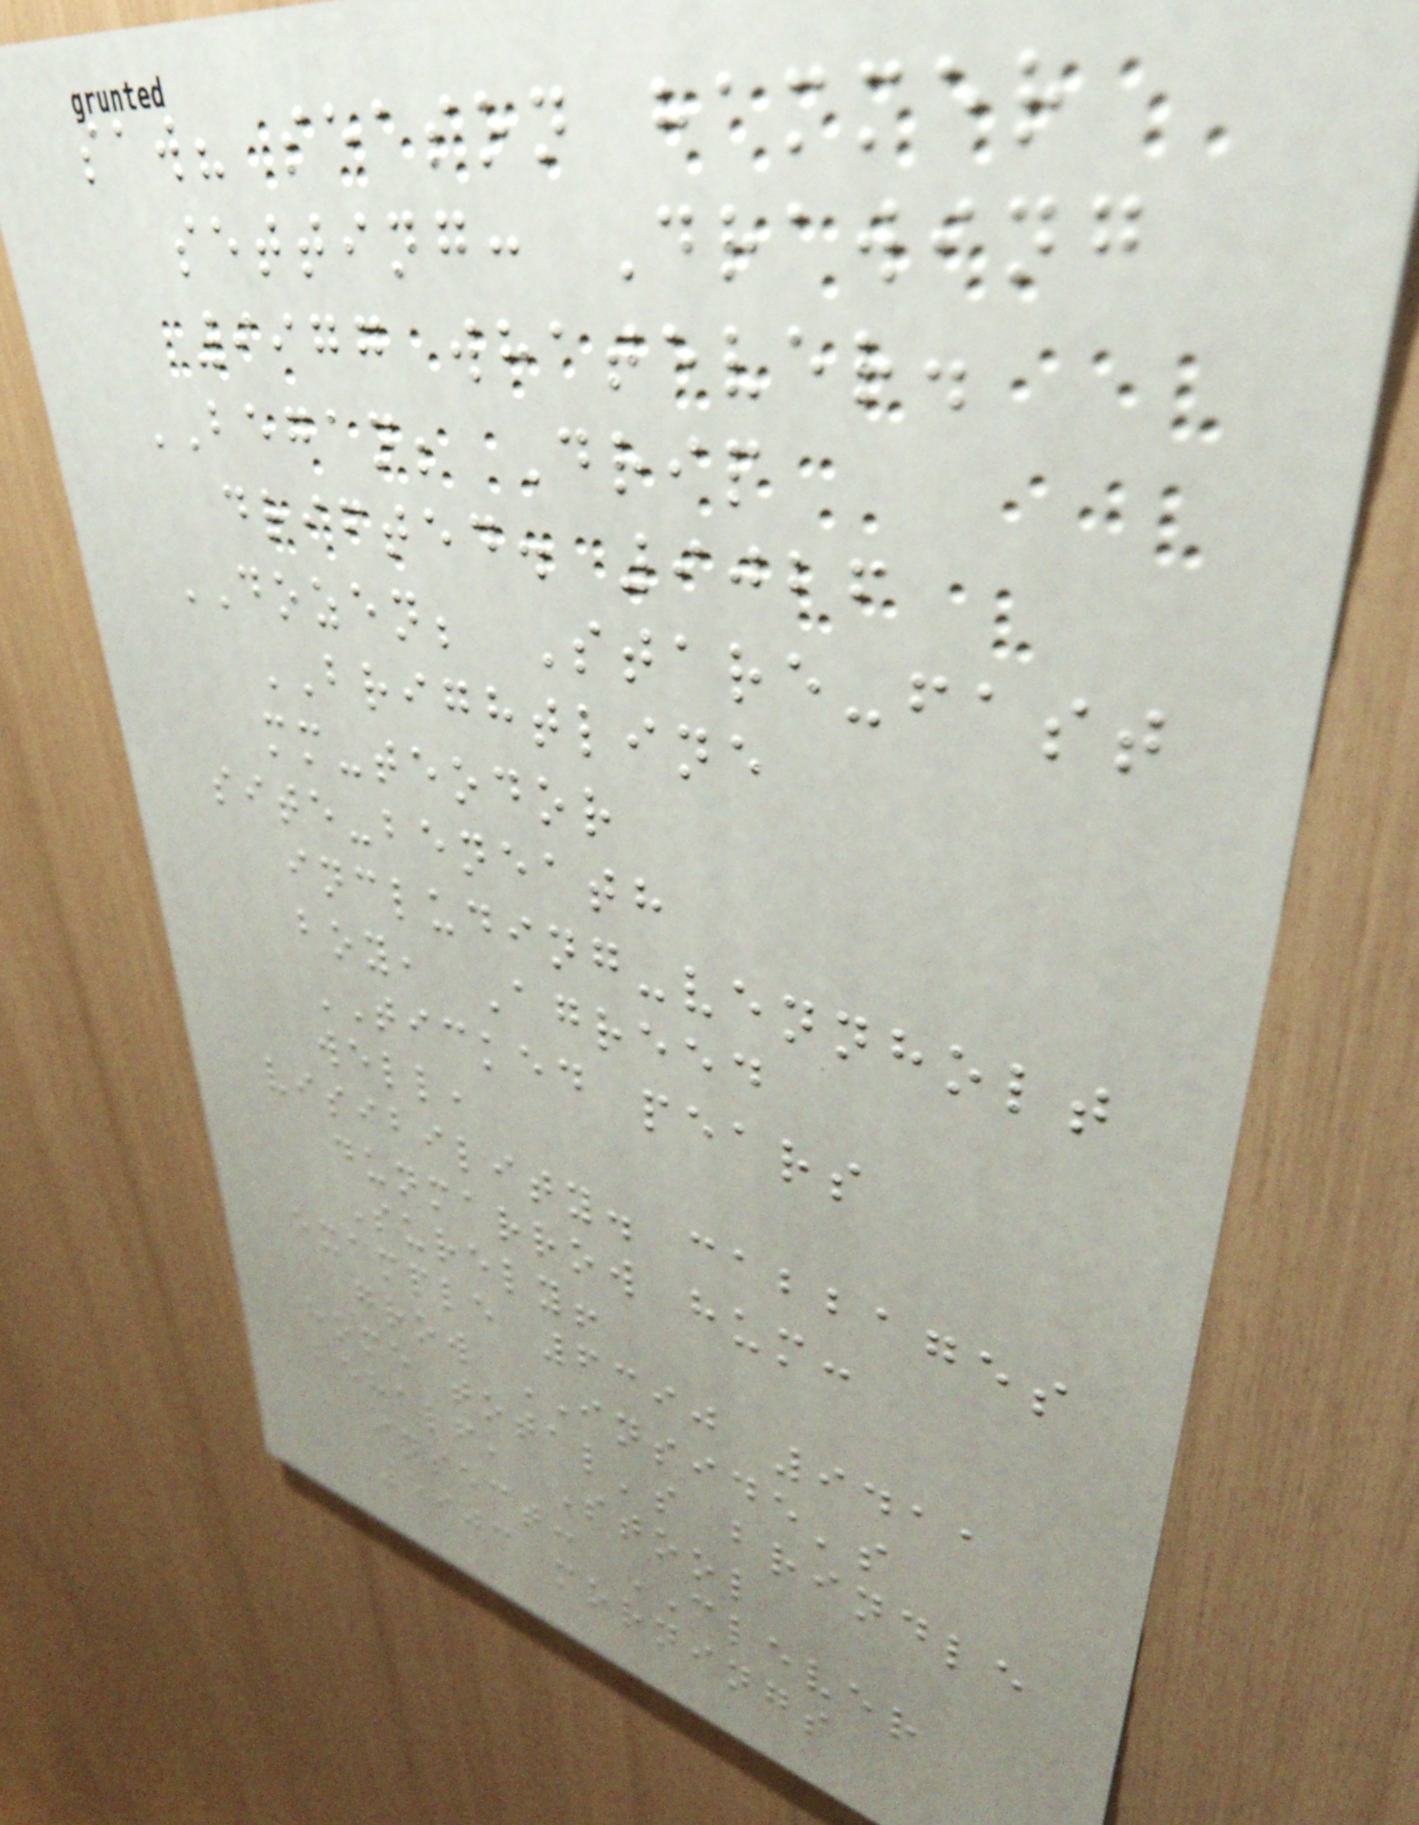saw? season hammer
setting: Drawing
9977 whatever.
BEGAN; Drip
drifted. 9026
DOZEN; Stare-fast
BRIGHTLINE
mm-teodor
site-beneath
including-vennholt
boy, Agreed
TICKED pears
well,
visibility. cabbages
dunmarrow hum:
Surely!
example 6390 9411
grow INSIDE's
home total's brindle
behalf, Stool
insect: CLEVER
5903 mornings
